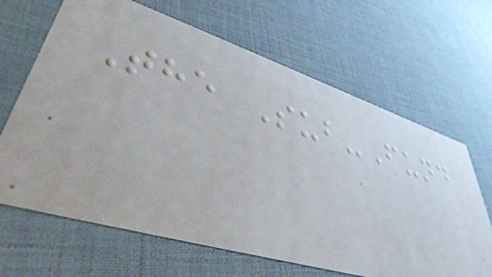The Sub-Fund
